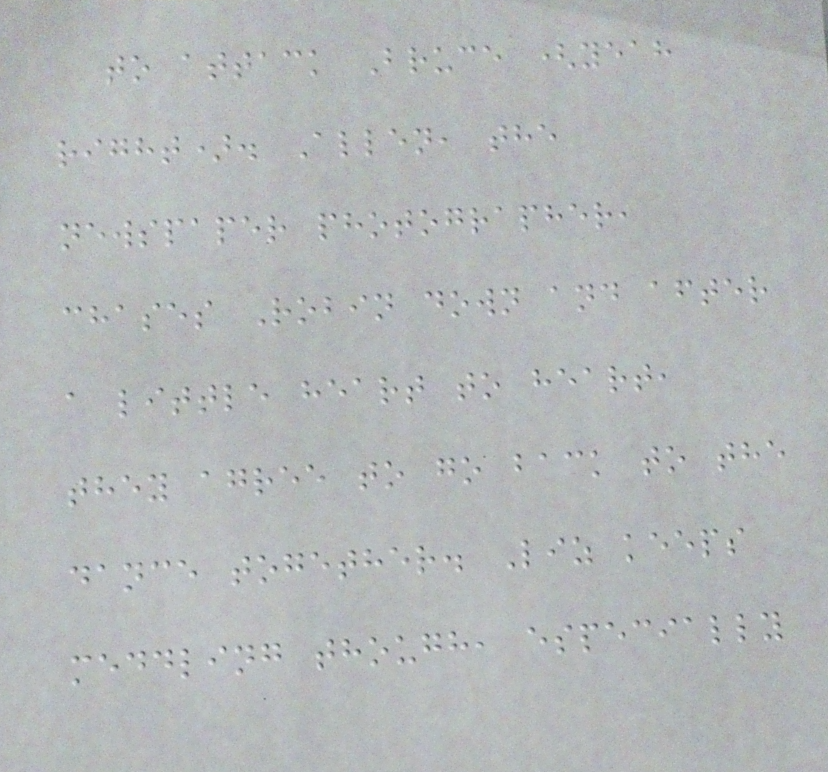to attack Bruce (yeah
right). Allen, the
newspaper photographer,
chases Robin down and after
a little heart to heart,
they agree to go back to the
dance together. Liz keeps
meddling though, especially
